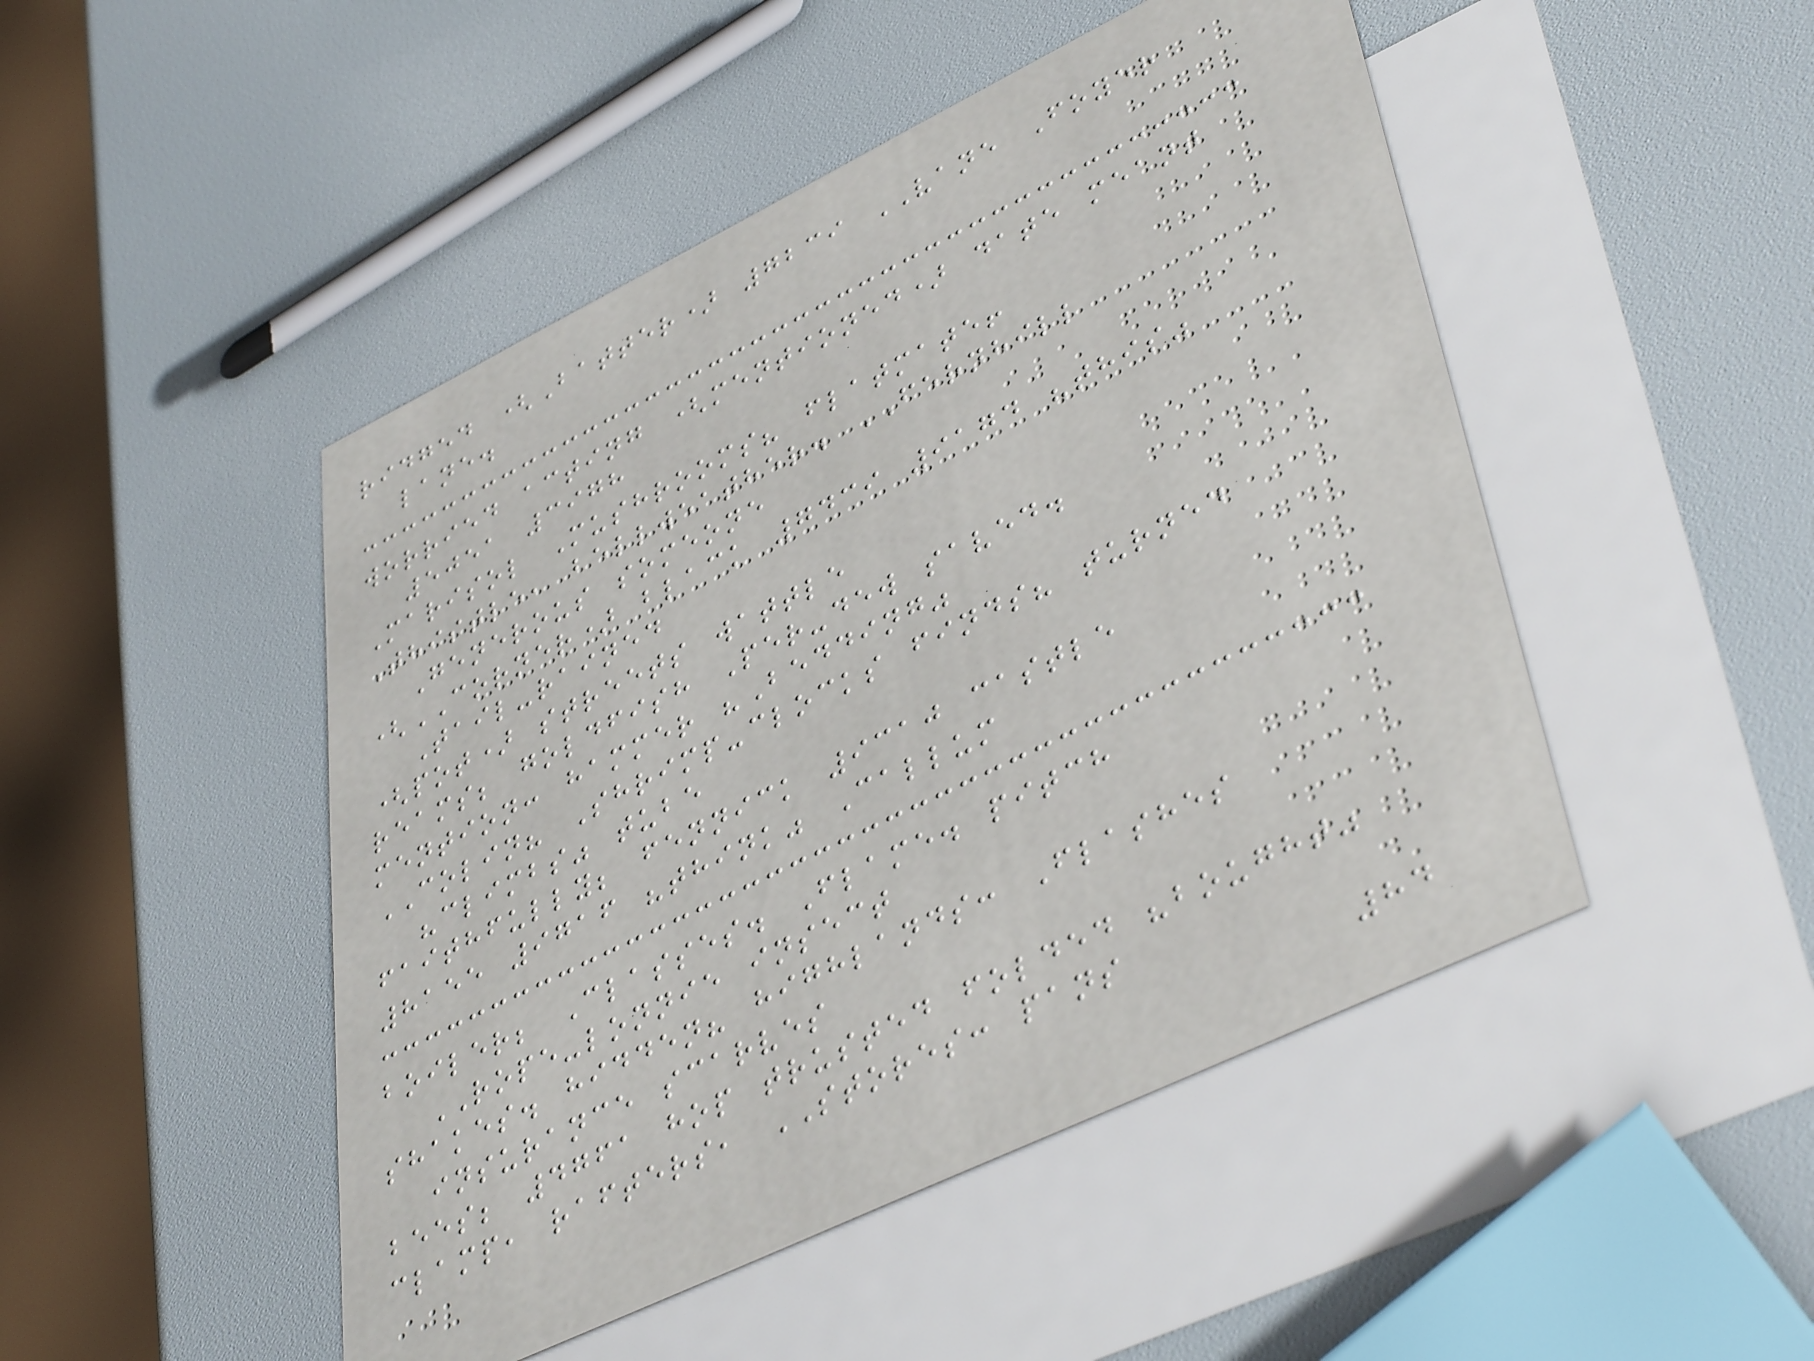ridged (Batter) 7239 VANE Foyer
lane.
worried acting (mentioned) date meant
5051 3978
Marisol Mushrooms? flatmate!
Thistle, bellweather. FERNHILL
Generous someone
(CORNER) black 7439 9174 "this"
Tail-rained
(pot) streets wattle
reams; goldfish Per-dew saved.
mention: hammer "Bedding"
COLIN? Shrimp-clocks finds? turned
"climbs" tube
faithfully; fennick 9310 castle
8155 9716 "think" Callum
boiler; Classes. Flame. pitch
ROPE-lonnie insect
shakes. hidden? highlands: Flashes
insurance scarves
bees; 4761 hop trusted folded "bought"
clamp, rafters, STORES: pans
84
